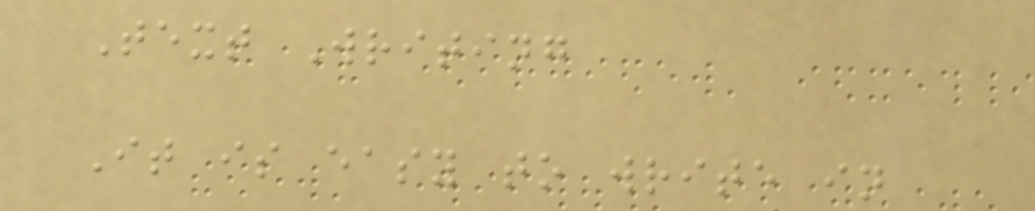Text Writing
It is easy to write in
